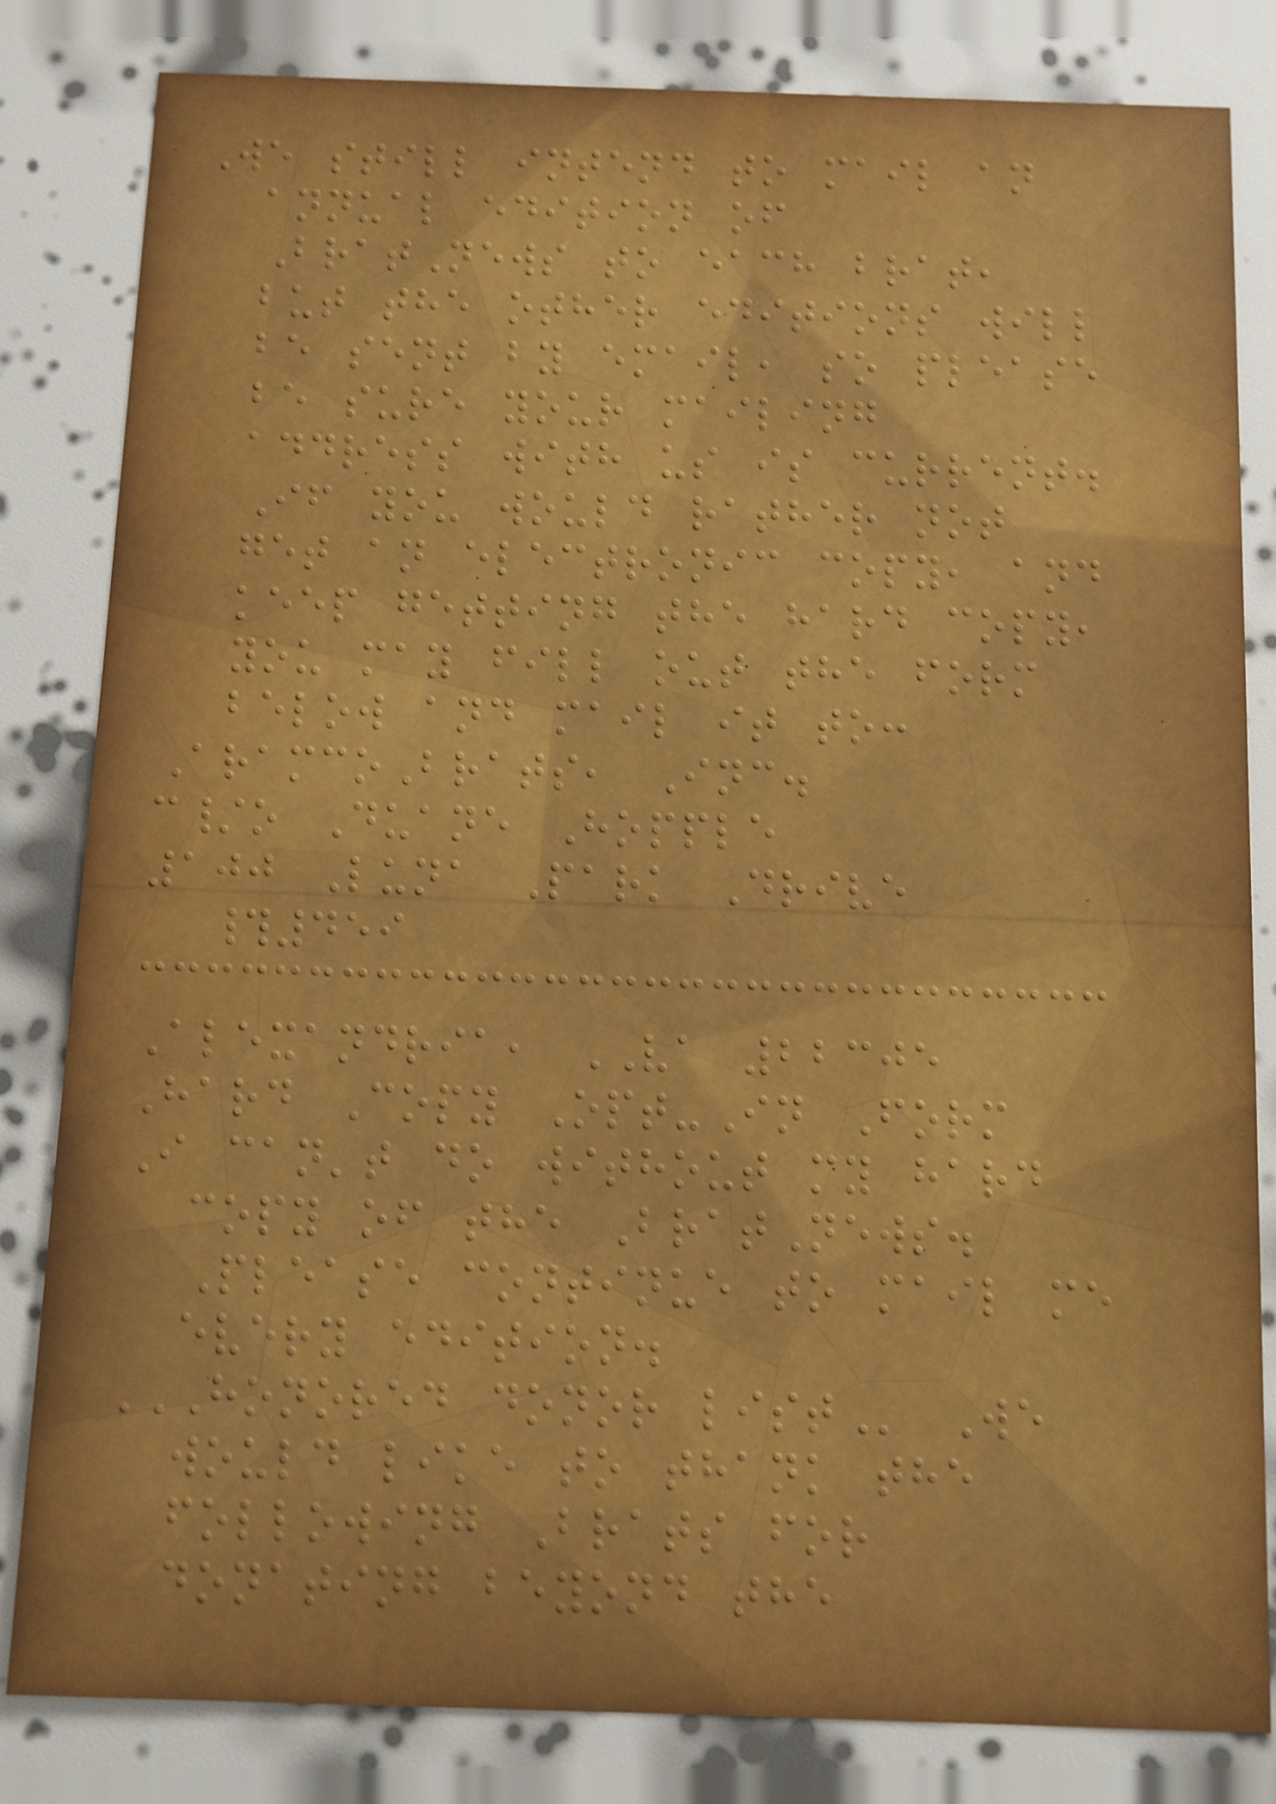We still intend to mail an
annual edition of
BratNews to each brat,
but the other editions will
be sent by email, so please
be sure your mailing
address with us is current.
If you would rather not
get an electronic copy, and
keep getting the hard copy,
you may fill out the form
below and mail it to:
AramcoBrats, Inc.
c/o Duane Hopple
100 Luna Park Drive
#459
Alexandria, VA 22305
Hard Copy Opt-In Form
I can't do without my hard
copy of the BratNews.
Please continue to mail me
every edition.
HONORED DONOR LIST We
would like to thank the
following Brats for
donating beyond the
